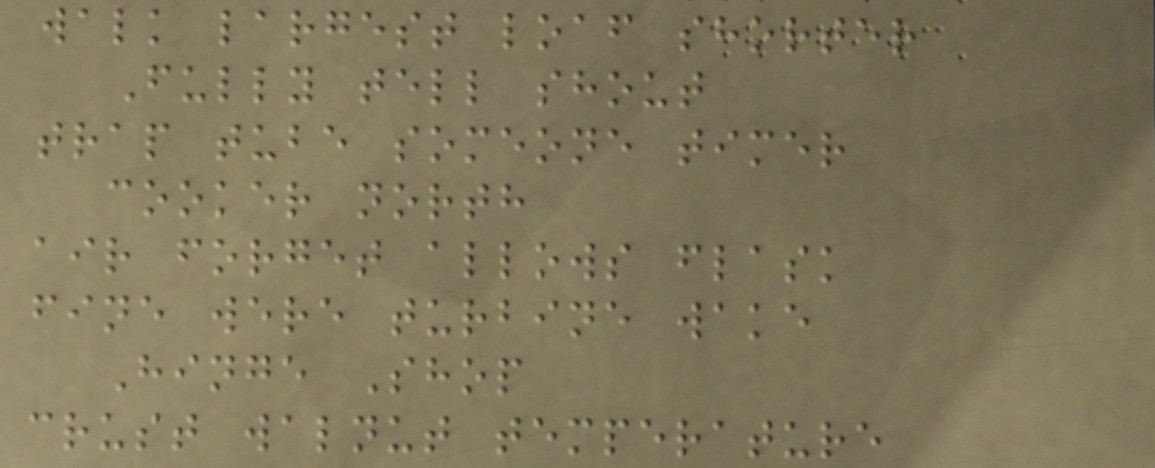walk largest loaf shorter
Fully tell shout
trap tube someone timer
cooker north
air forget allows flask
fine were turbine wake
Hinge Shop
crust walnut temperature
